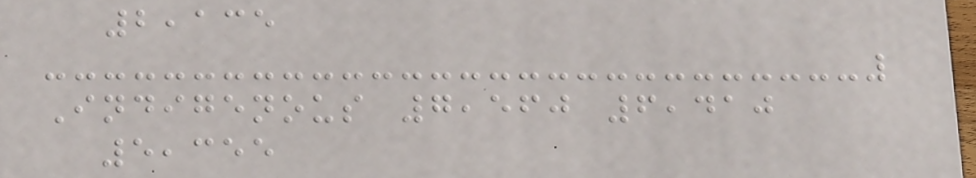2,135
Indigenous 7,560 6,410
5,355
